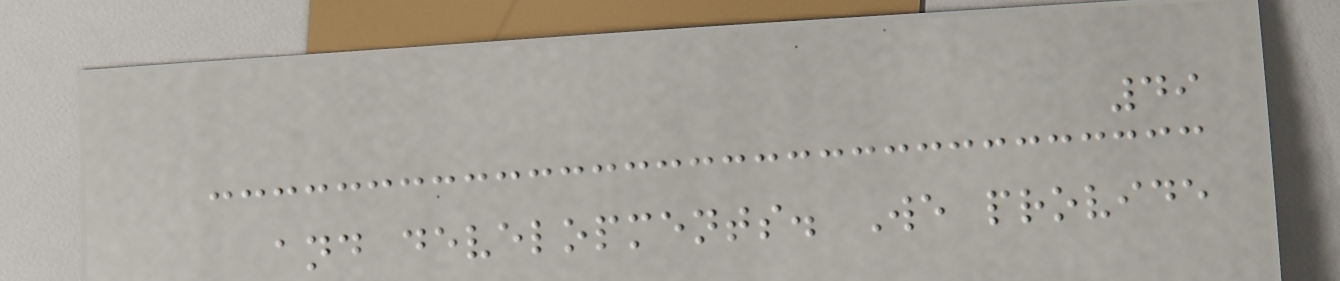49
and developments. We provide
